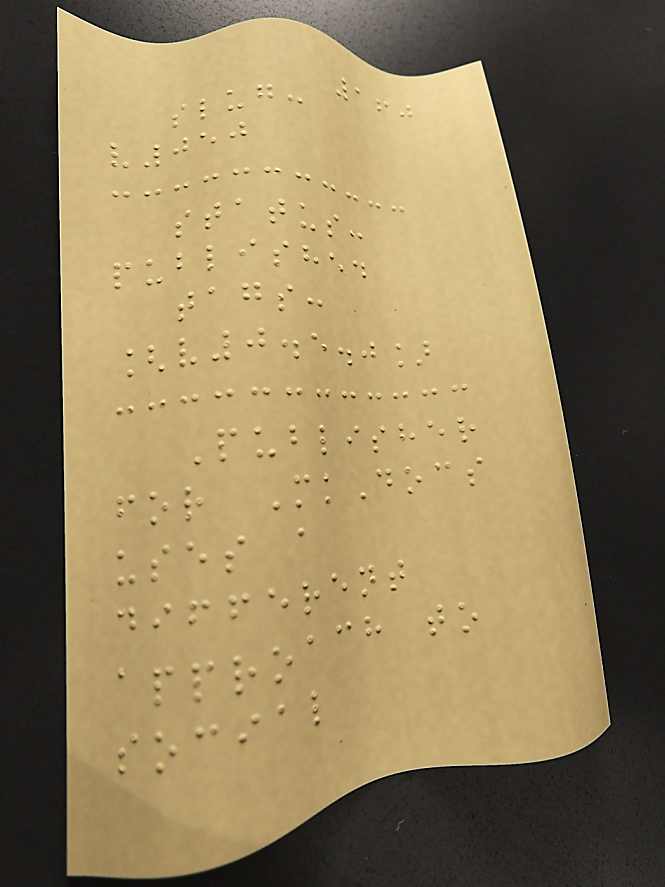160
slug:
v050
status:
published
tags:
[v0.5.0]
Publisher
for MkDocs
uses a
different
approach to
social
